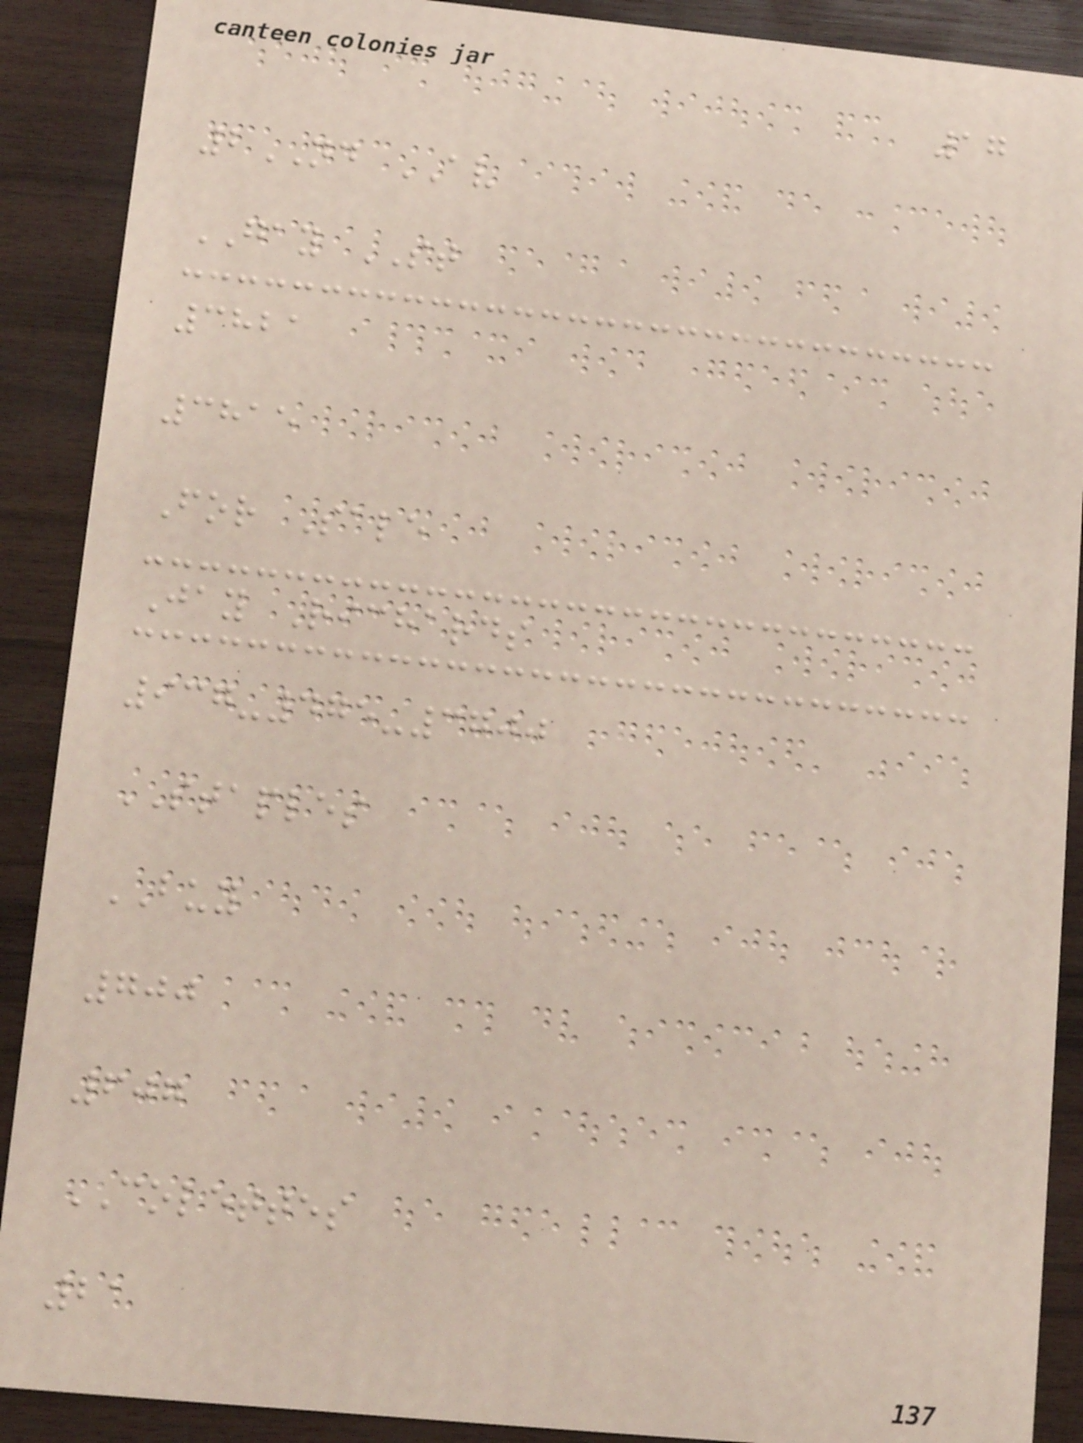17
2ND AV
GAY ST
3821
3815
For Sale
Jay Richards
937-475-3700
STAPLES
BUY
700
607
COLETTES
21
